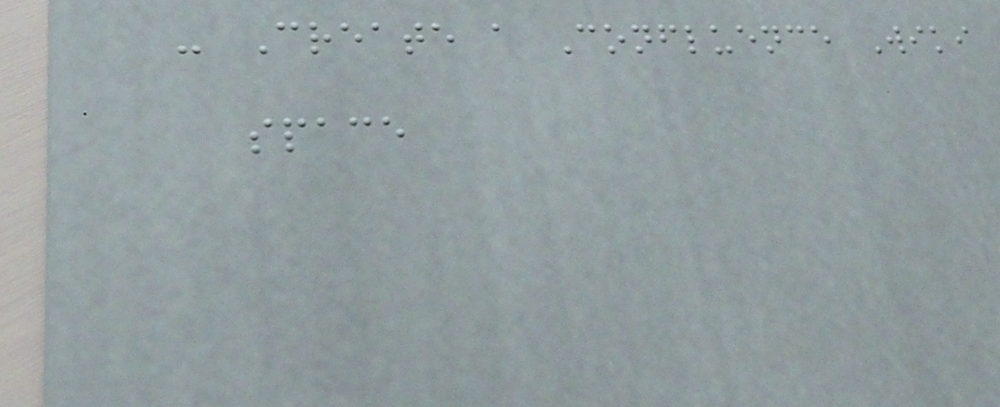- Create a Confluence Wiki
space
